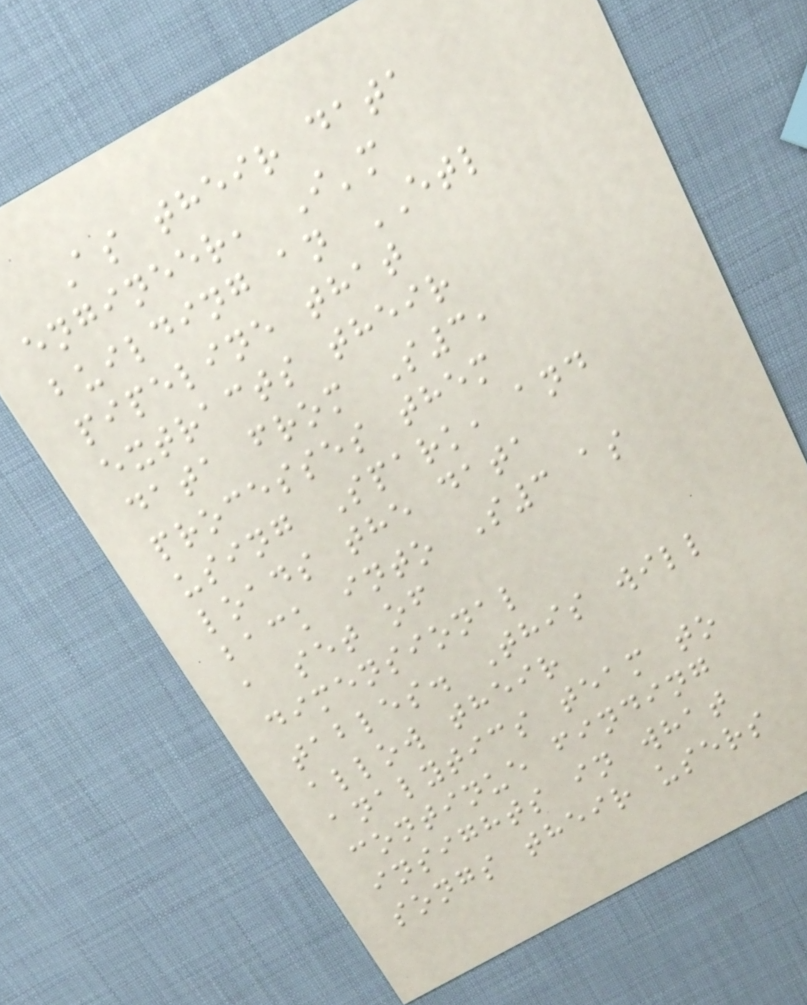As their data
engineer, I'm
building an ETL
pipeline that
extracts their
data from S3,
processes them
using Spark, and
loads the data
back into S3 as
a set of
dimensional
tables. This will
allow their
analytics team to
continue finding
insights in what
songs their users
